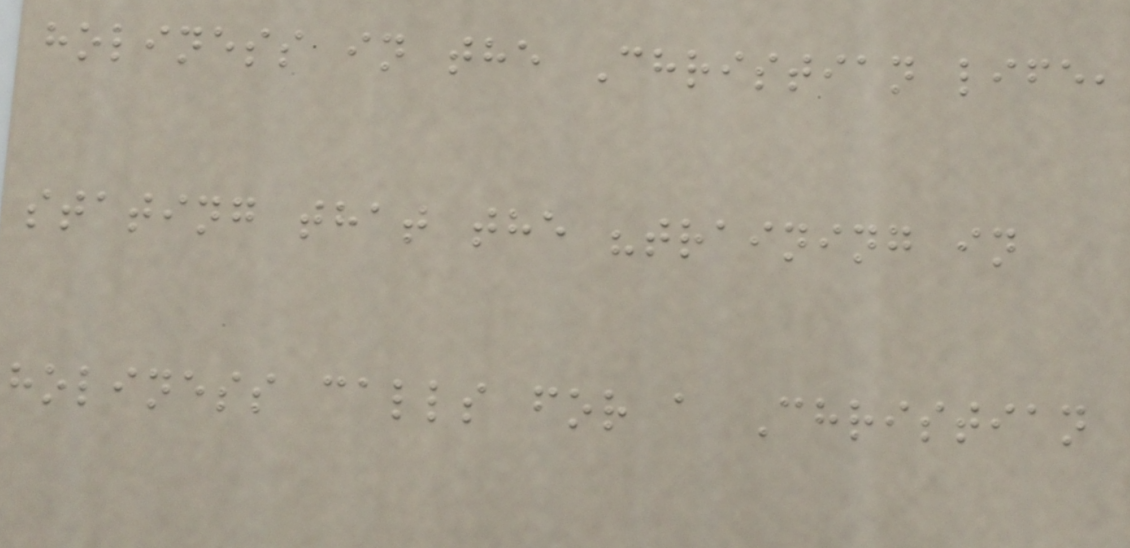holiness in the Christian life,
stating that the "training in
holiness calls for a Christian
